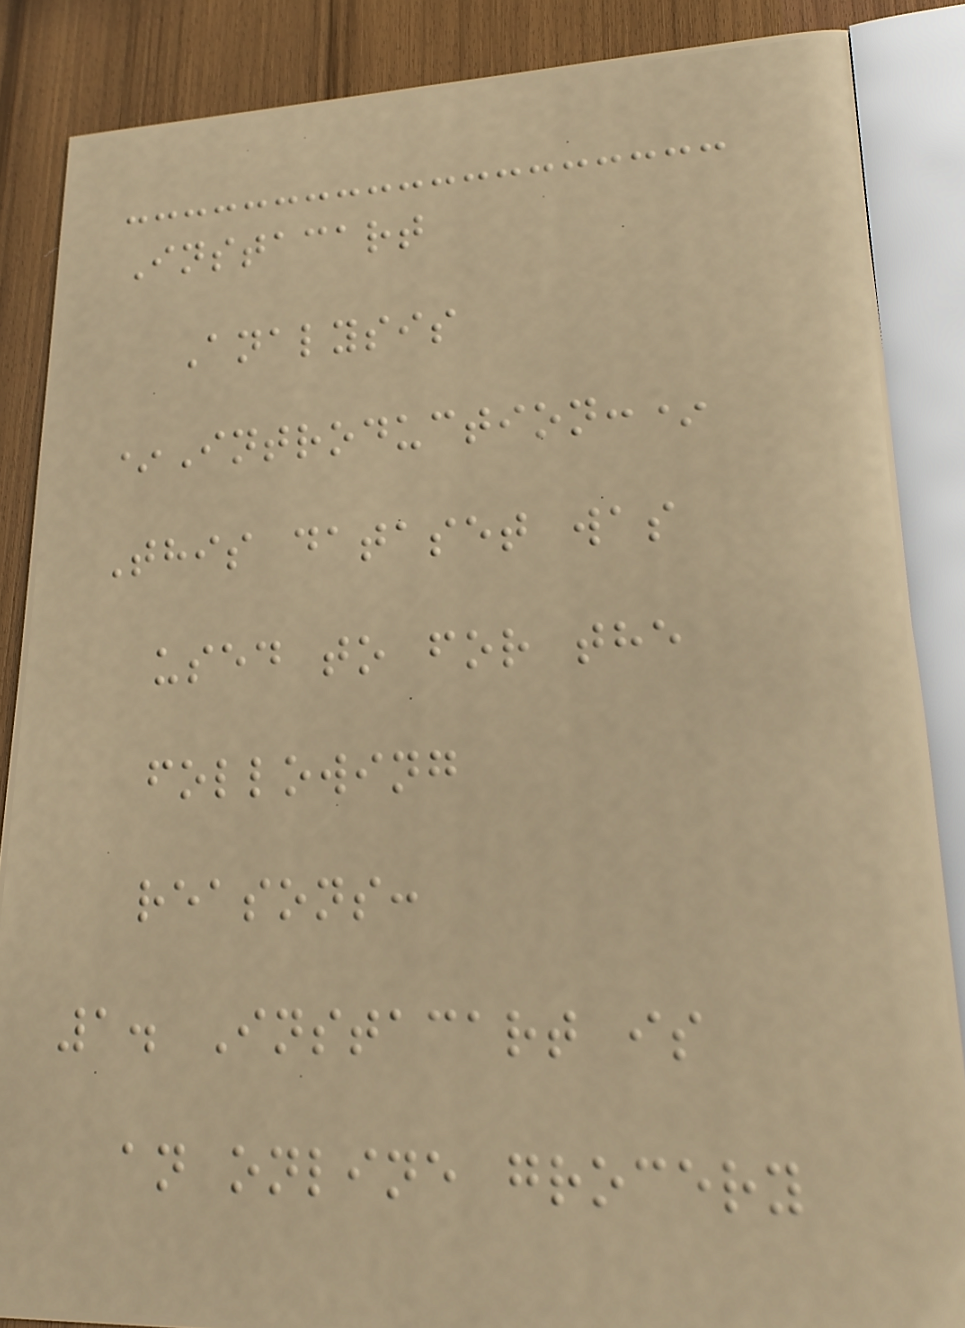Instacart
Analysis
*Introduction:*
This dataset was
used to for the
following
reasons:
1. Instacart is
an online grocery
